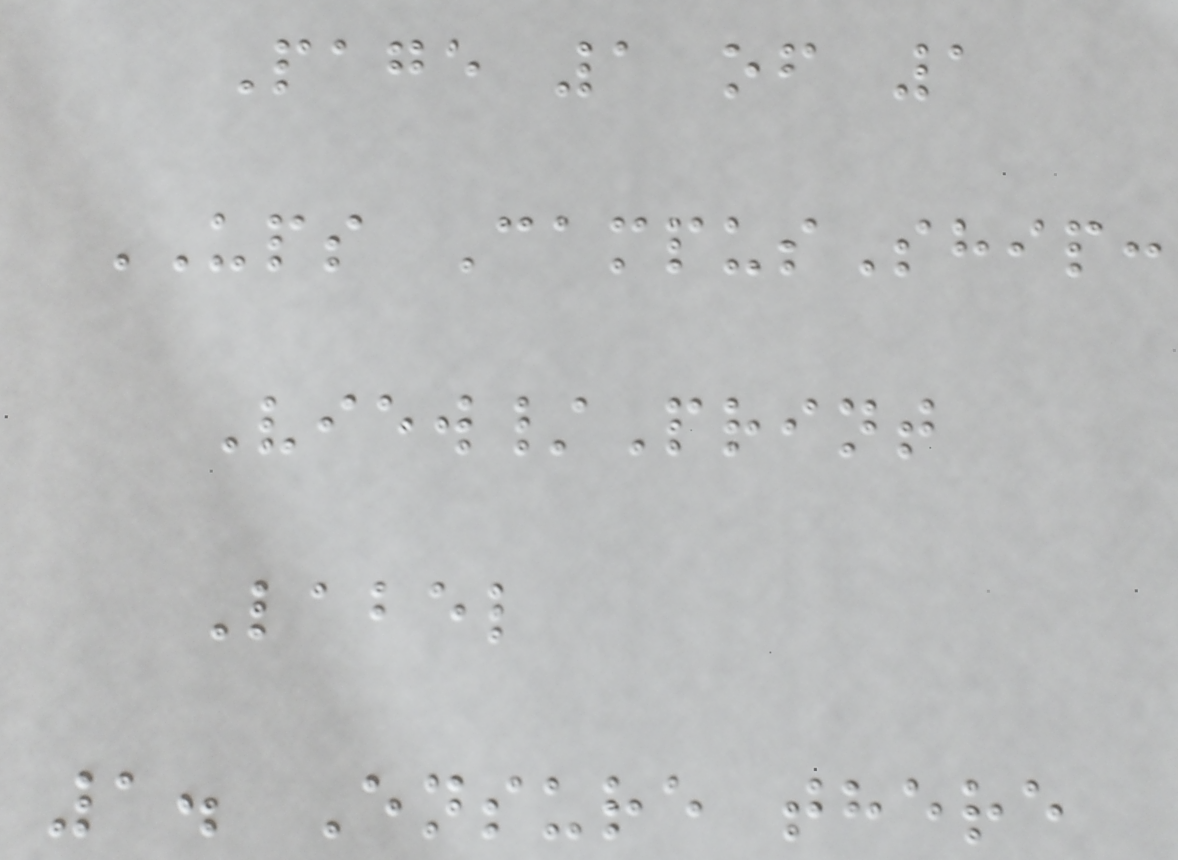Page 1 of 1
UPS CampusShip:
View/Print
Label
1. Ensure there
